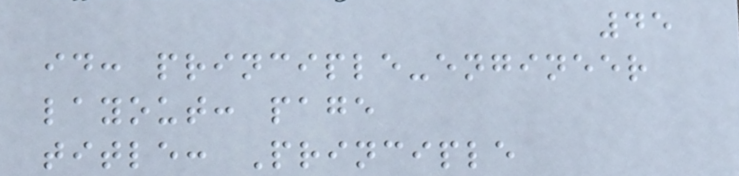45
id: principle-engineer
layout: page
title: Principle
